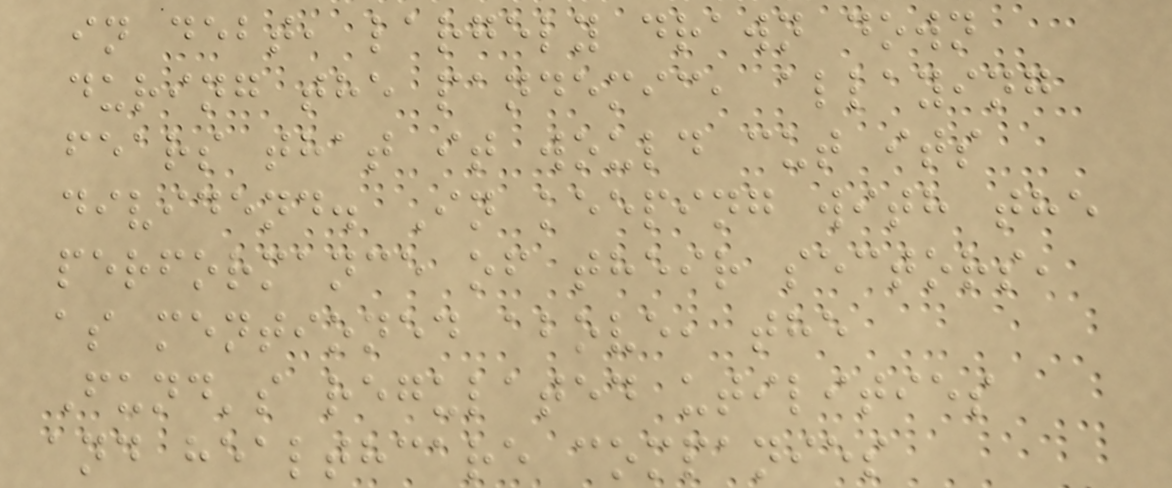in debt, largely drawn down
during the pandemic, allaying
fears that it would cut its
dividend. In keeping with the
performance of their sectors,
as mentioned above, the
Fund's regulated utilities
and healthcare companies
